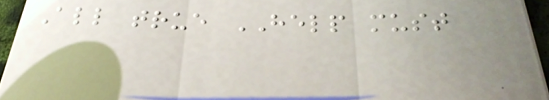All true HELP must
